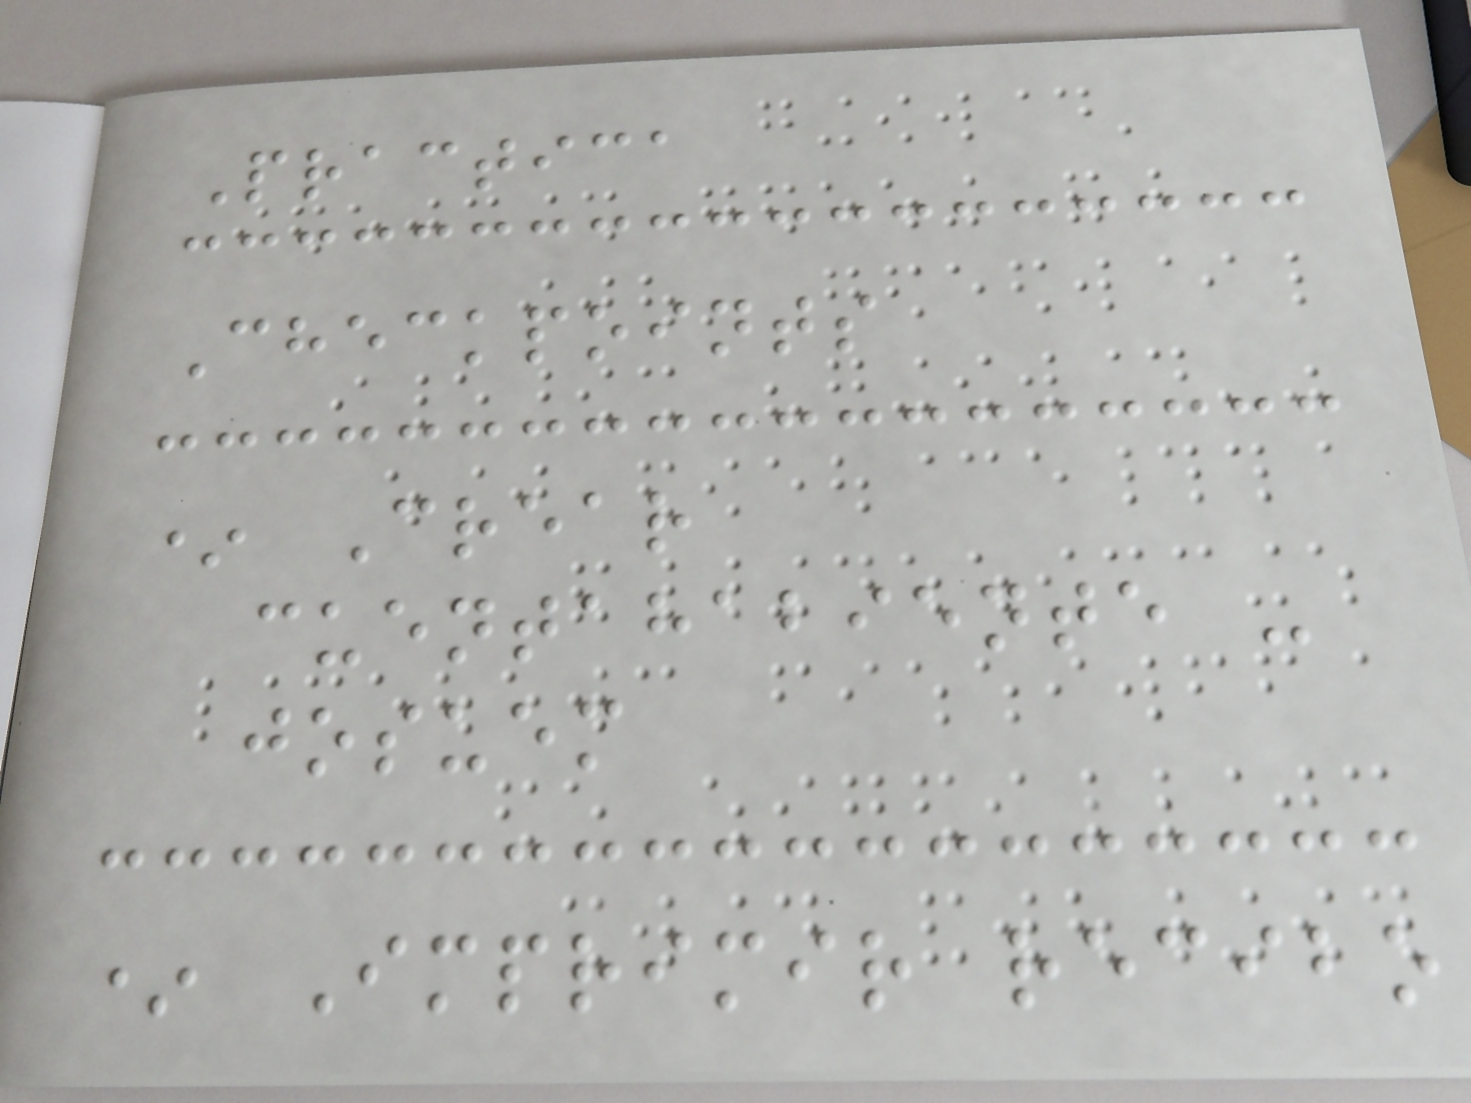Practica
Checkpoints
* Crear
cuentahabiente -
josuem
* Imprimir recibo
